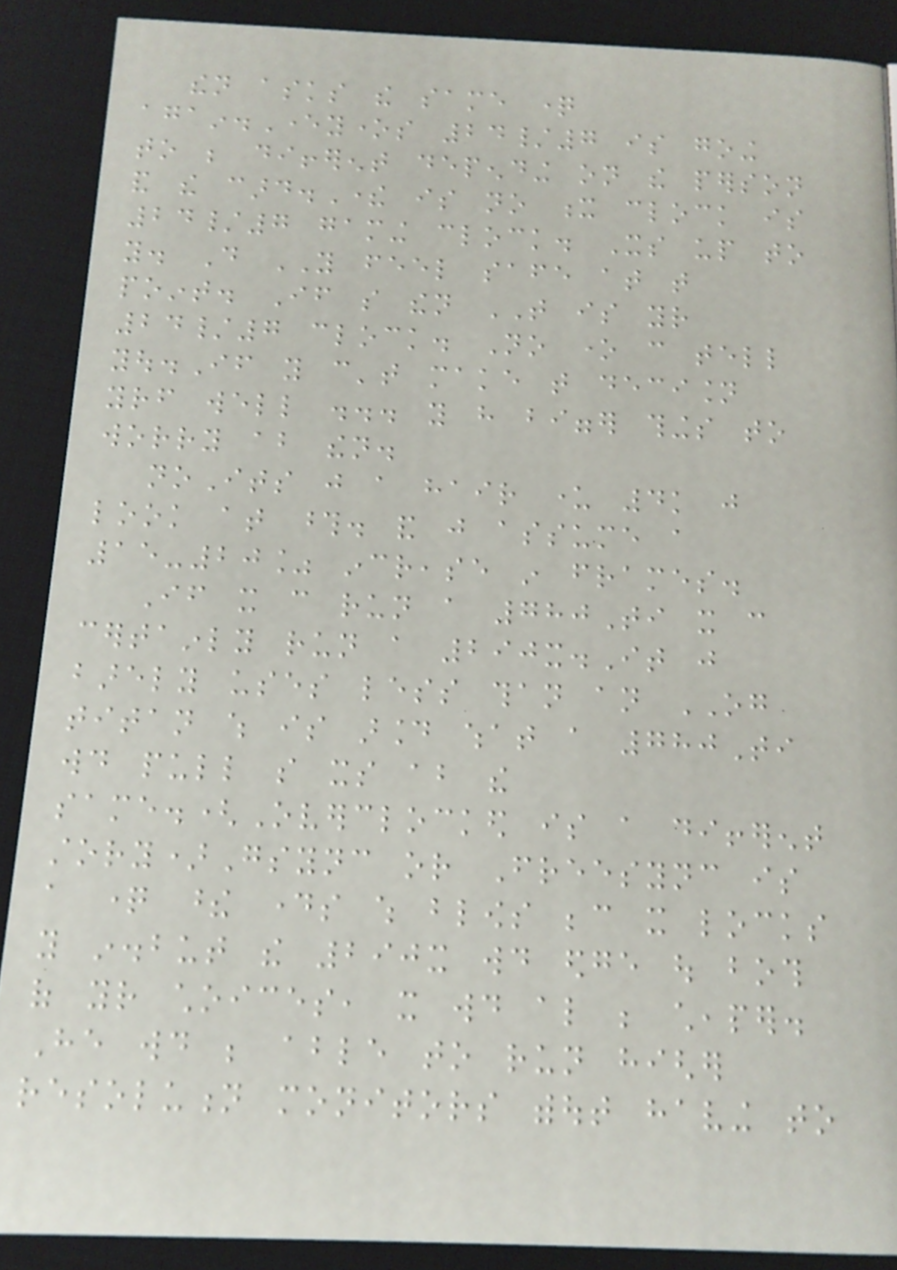then asks the same question
again.Everyones 24/7 is going
to be different depending on the person
and the card.There is no x clock is
24/7 gaming clock. Its up to
you. Do YOU feel safe at that
point. If so then THAT is your
24/7 clock. No one can tell
you.If you can't make that decision
yourself well ... you have bigger things to
worry about then.
noIts just a hair under 4k just
look at those. and just assume a
15-20% increase in frames.
If it can run a 780Ti it can
certainly run a 290x.It just
barely uses less than an OG
titan which is around what a 780Ti
would pull so its about the
same.(Overclocked is a different
story)Gsync or Freesync is
a question these days which blows because it locks
you in.but the 290x would edge out both
of your choices, it would also be cheaper.
He would be able to run higher
resolution monitors without having to
